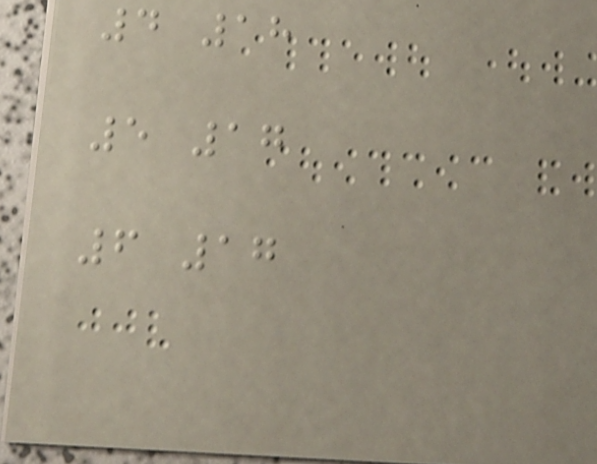4 18
5 17
6 17
